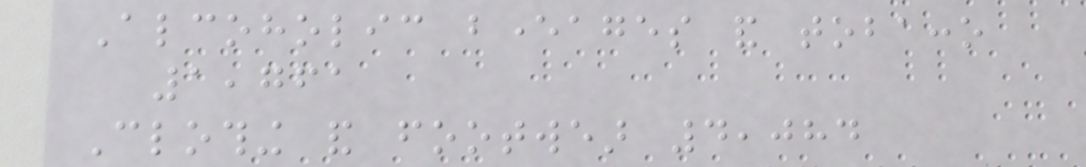Alcoholic beverages and tobacco
1,761
Clothing and footwear 4,084
